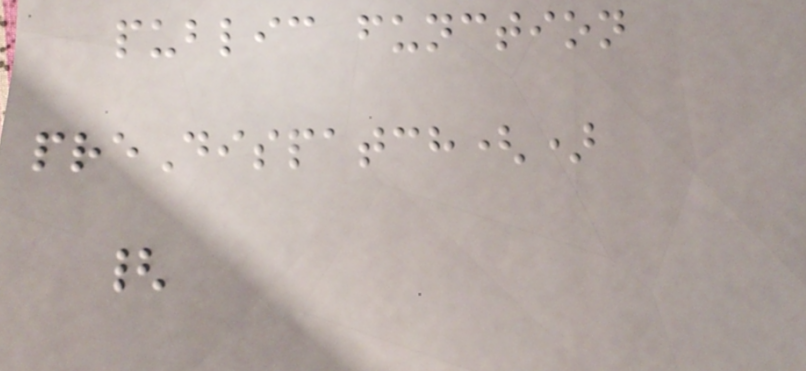public function
preDispatch()
{
